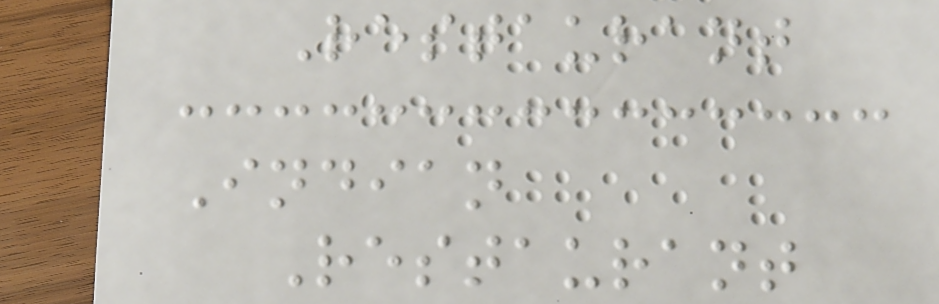Restaurant
Indian
Restaurant
